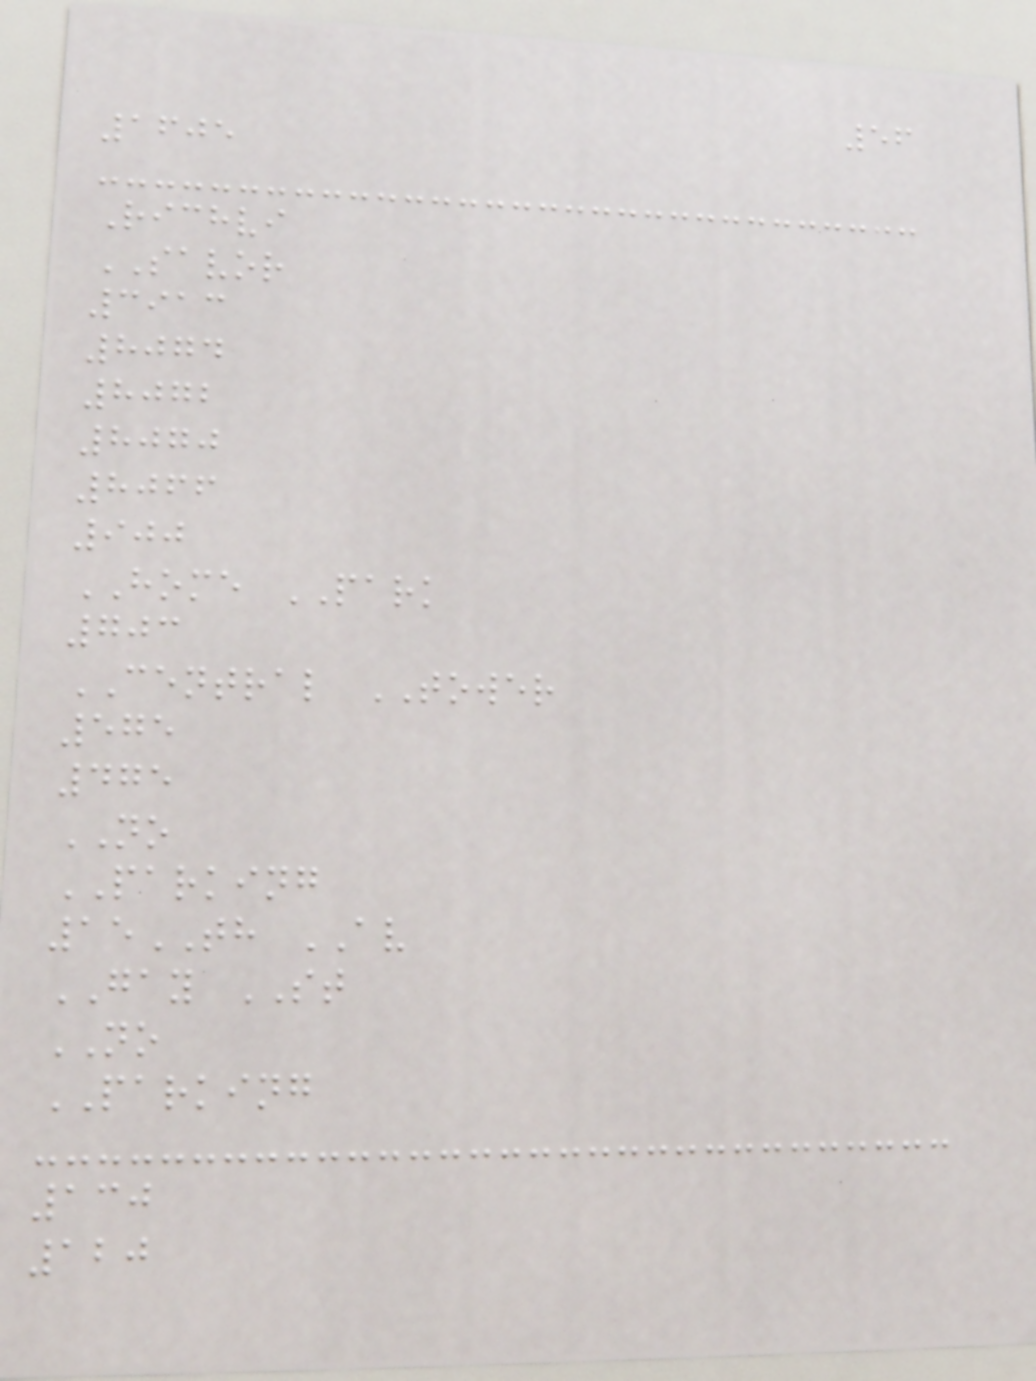56
1605
Richvi
SAVOR
3913
8074
8072
8070
8066
900
HOME PARK
703
CENTRAL TOWER
575
475
NO
PARKING
15TH AV
GAY ST
NO
PARKING
130
120
